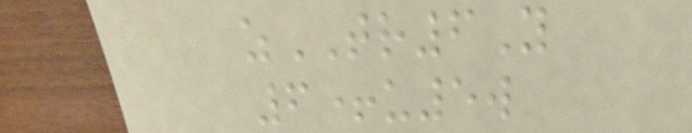zTR6Y
6+u5w
